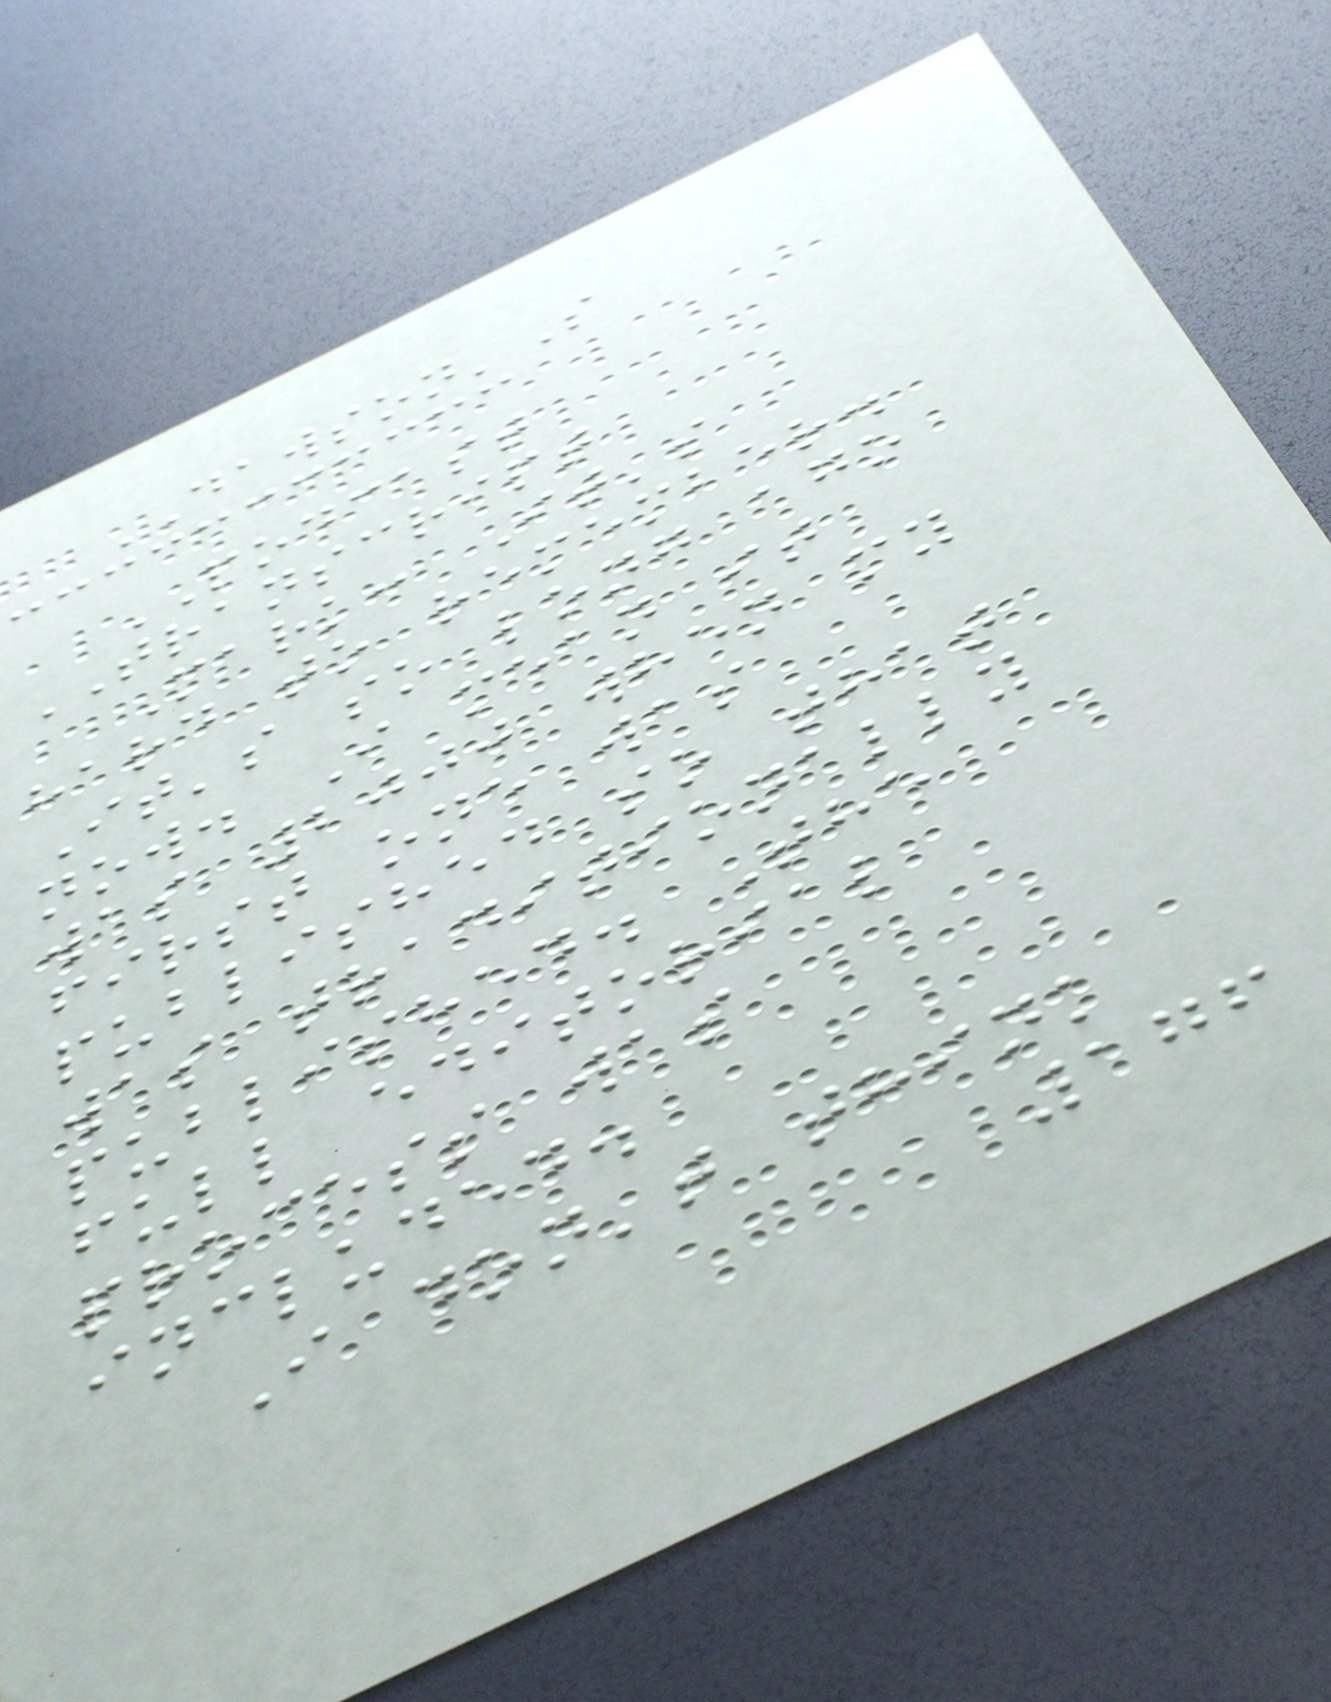DAWSON'S
PODCAST
TRANSCRIPT
Mark: It's
hard to remember.
It's so long ago
now. I mean it
was 2000 when my
first one was
published so that
was traditionally
published. The
full editorial
process was
included.
I don't think
176
